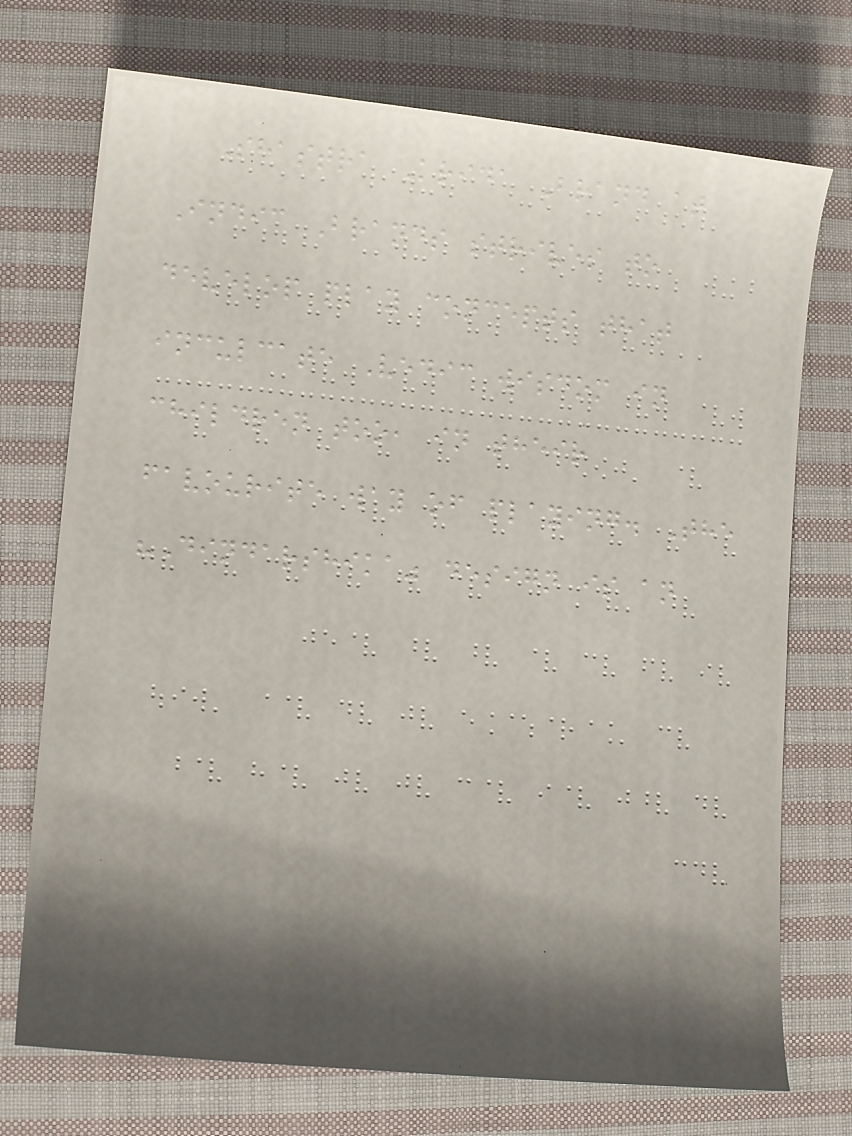Shastra Krida Brand at
Indic Brands strives to
develop play concepts that
inculcate Vedic wisdom in
children too, in their
favourite way of playing. The
"Dindarshika" design is an
